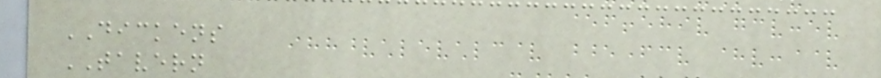DICKENS
TAVERN
